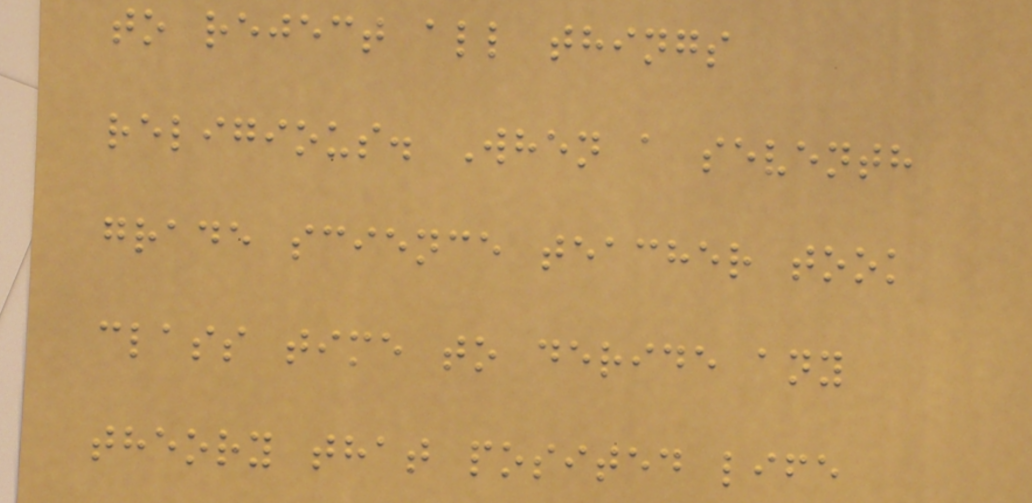to reject all things
religious. When a seventh
grade science teacher took
class time to deride any
theory that posited life
